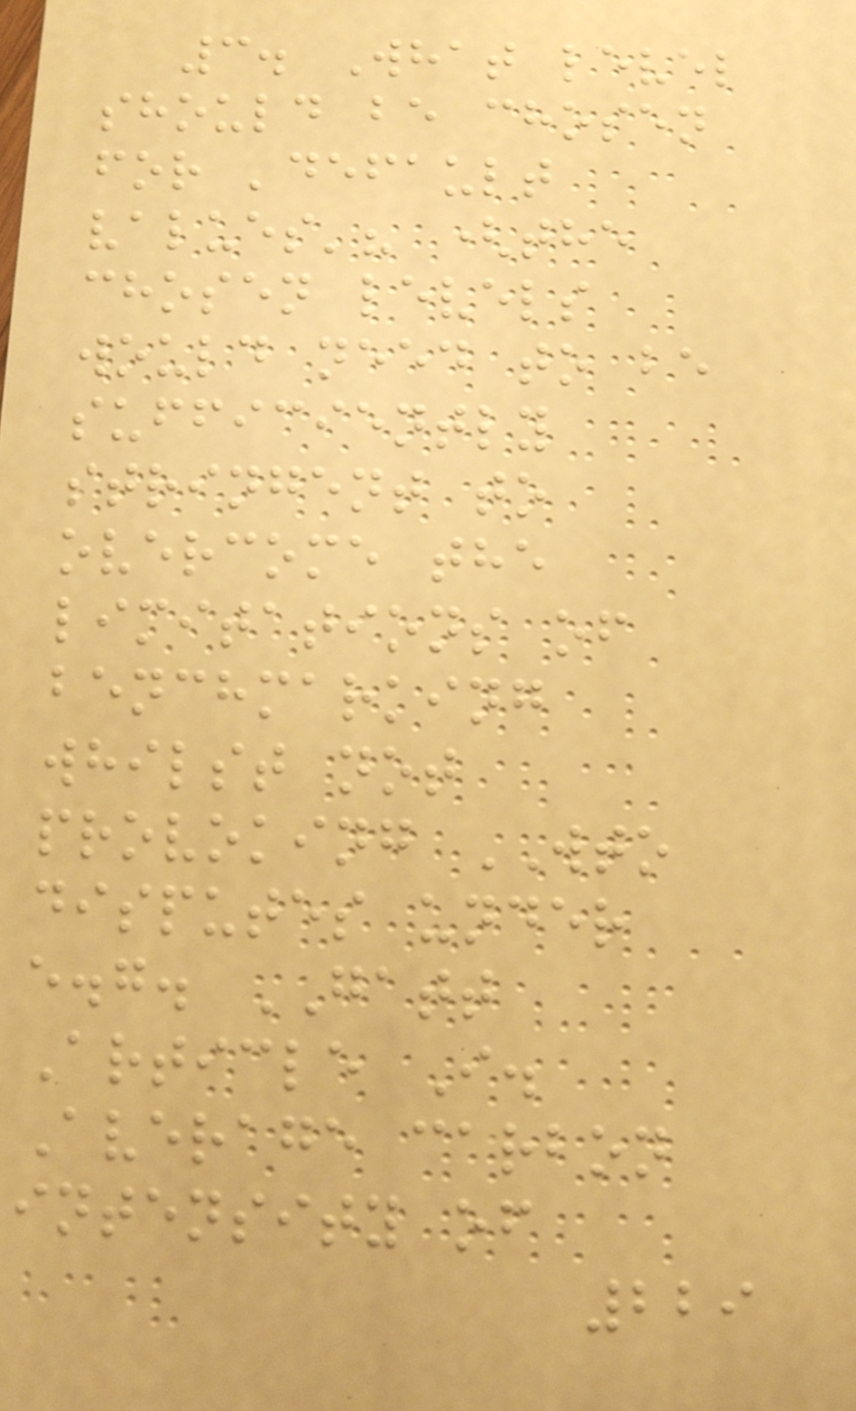3. What level
should be chosen
for 'default
values'? (the
chosen levels
would need to be
sufficiently
stringent to
overcome the
limitations of
benchmarking
whilst not
provoking WTO
disputes under
e.g. GATT
Article I.
Average carbon
intensity of
229
